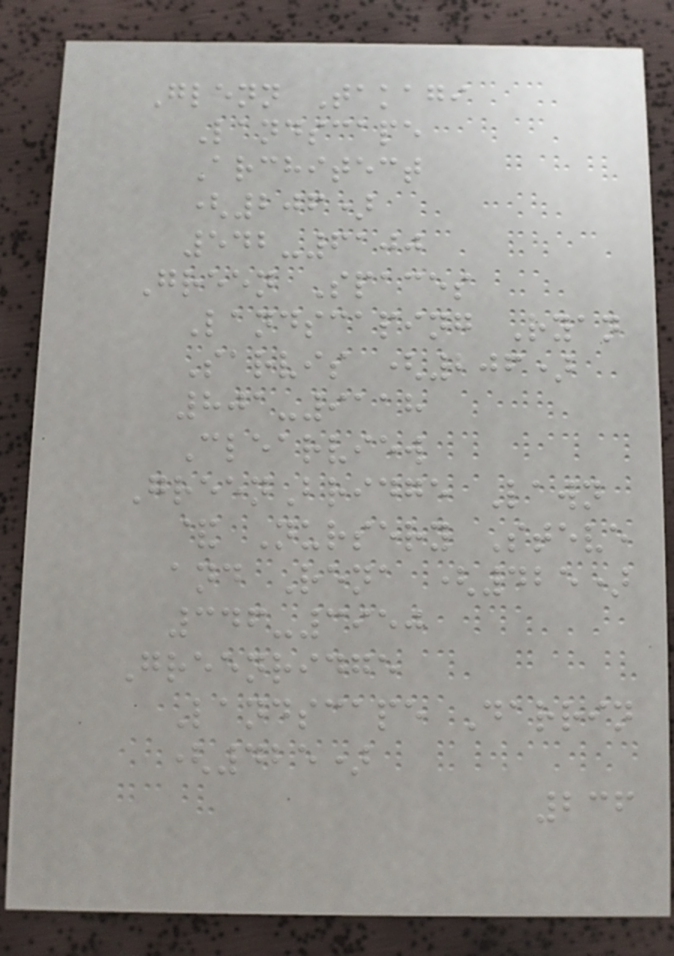Glenn Takagi
Landscape
Architect
(206)
542-6100
Green Spaces
Landscaping Ryan
Sarvis (206)
801-9118
Clearview
GreenBridge Lawn
& Nursery Steve
and Rena (425)
346-3950
Greenridge
Landscape Darrin
(425)
236
